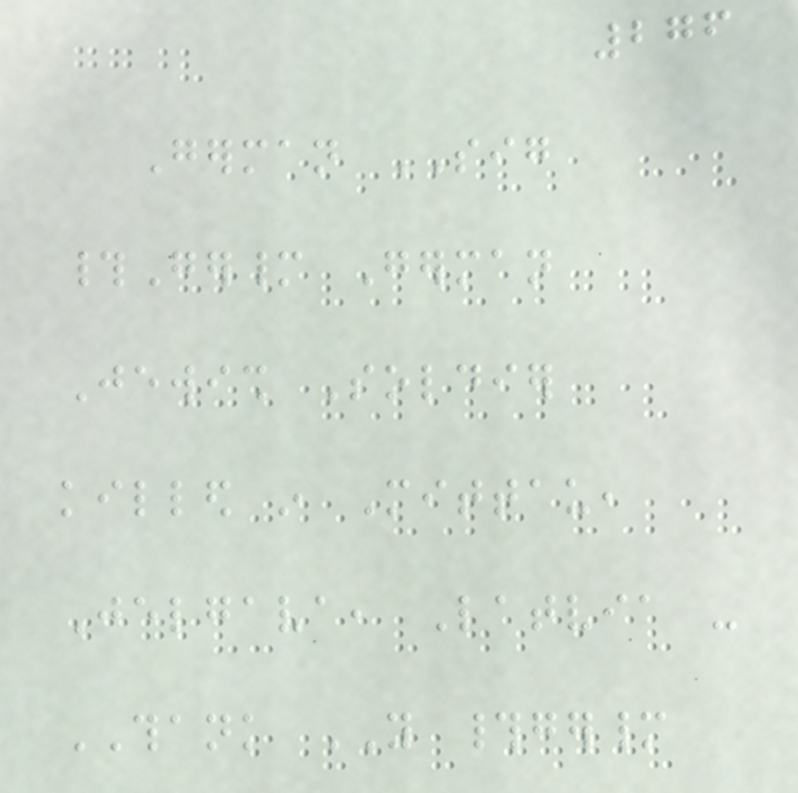276
German SIG
#Germany German
Jewish Soldier
killed in Mittau,
Jelgava, Latvia -
THANK YOU #germany
